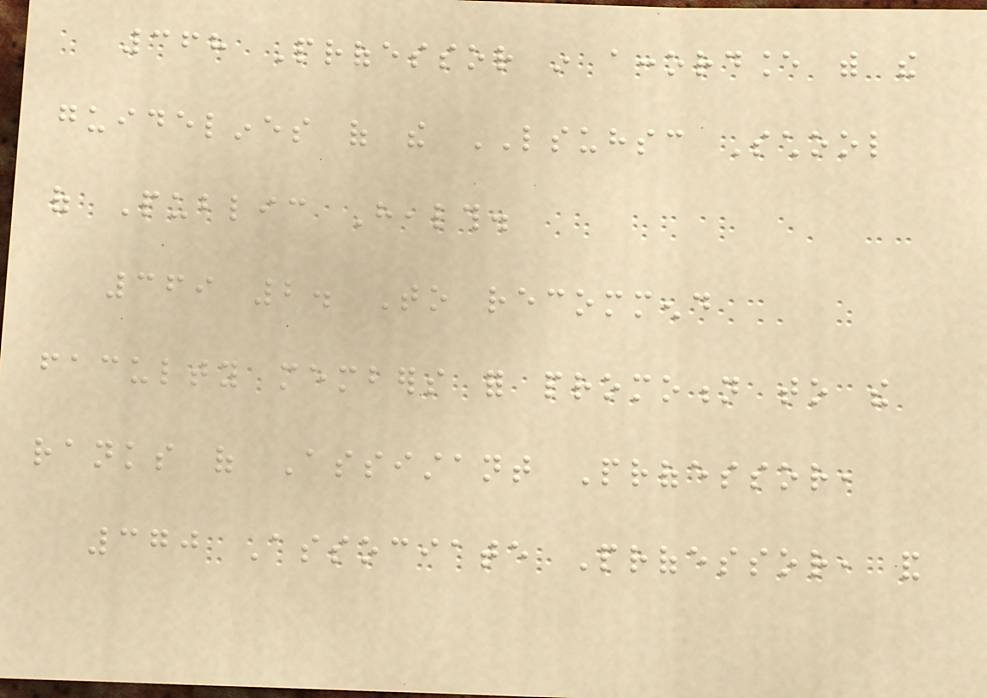368 Professor in accordance with the
guidelines of the LSUHSC School
of Public Health.
369 2. To recommend
faculty members for promotion to the
ranks of Assistant Professor,
370 Associate Professor, and
